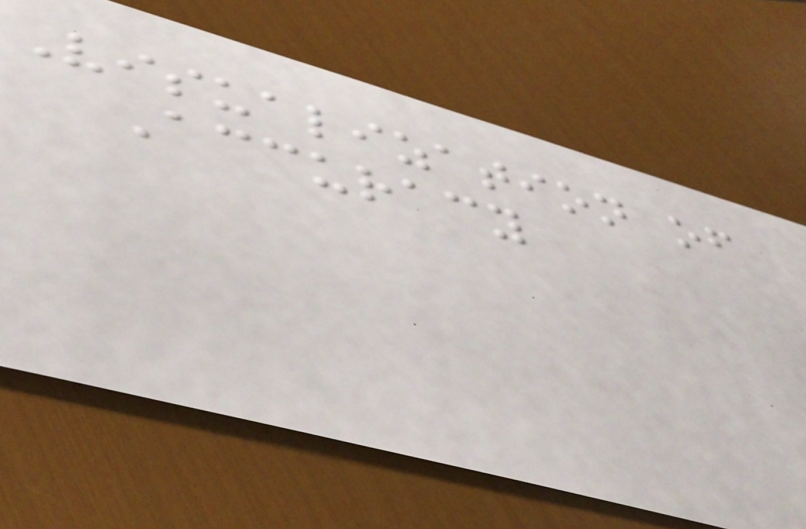Visualization of
Accuracy
